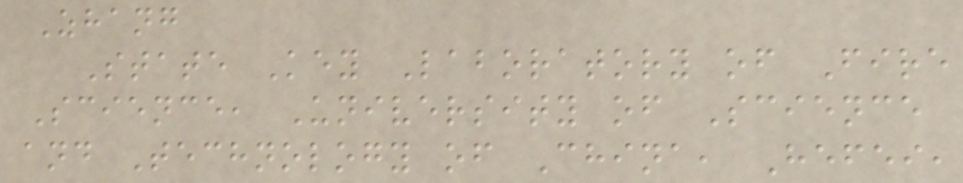Zhang
State Key Laboratory of Fire
Science, University of Science
and Technology of China, Hefei,
